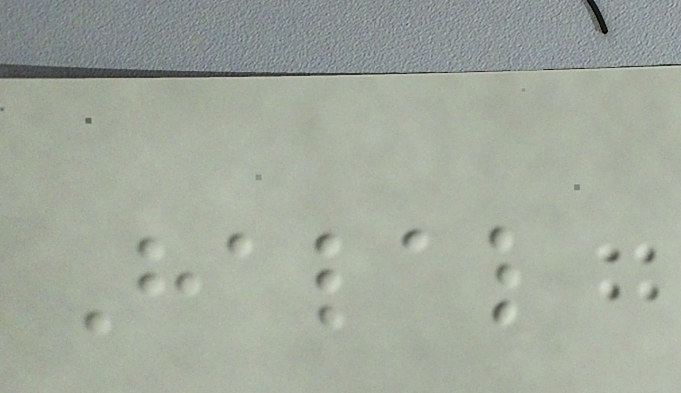Halal
